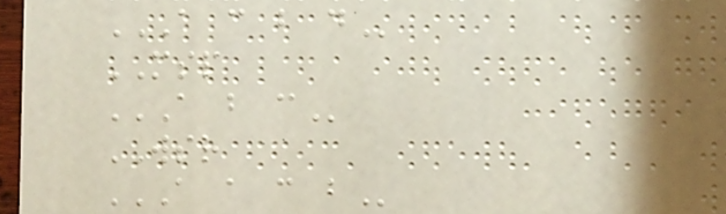A C B D
MSP
A B C
WSR
A A C B
